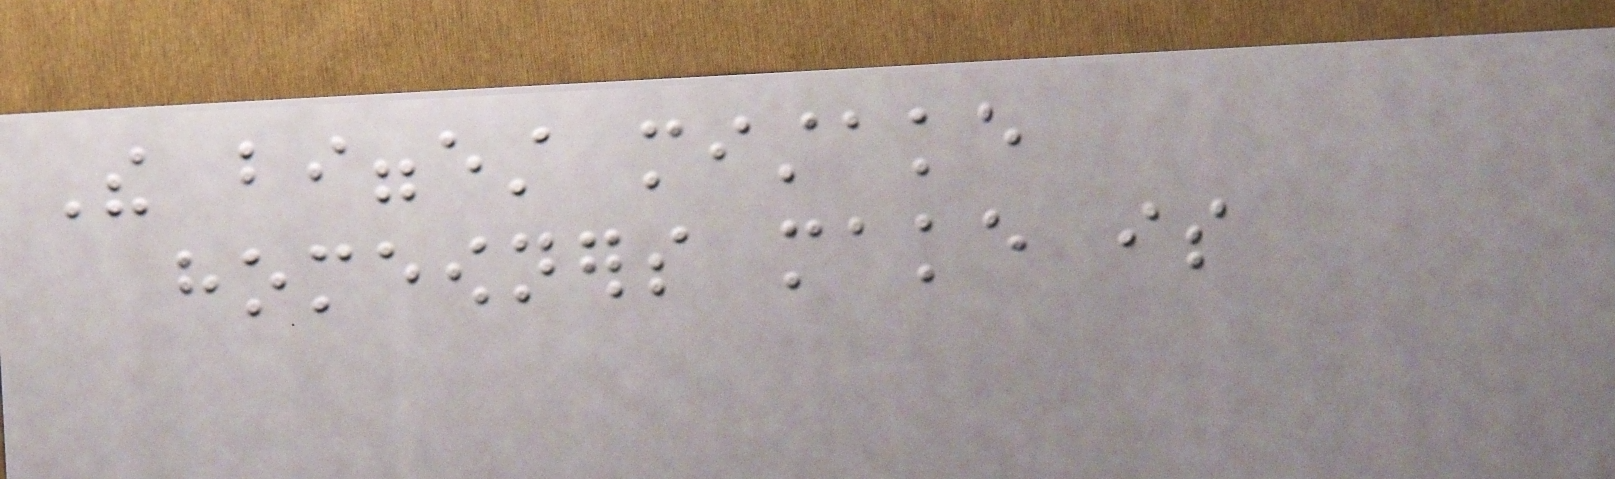The biggest mistake
homeowners make is
